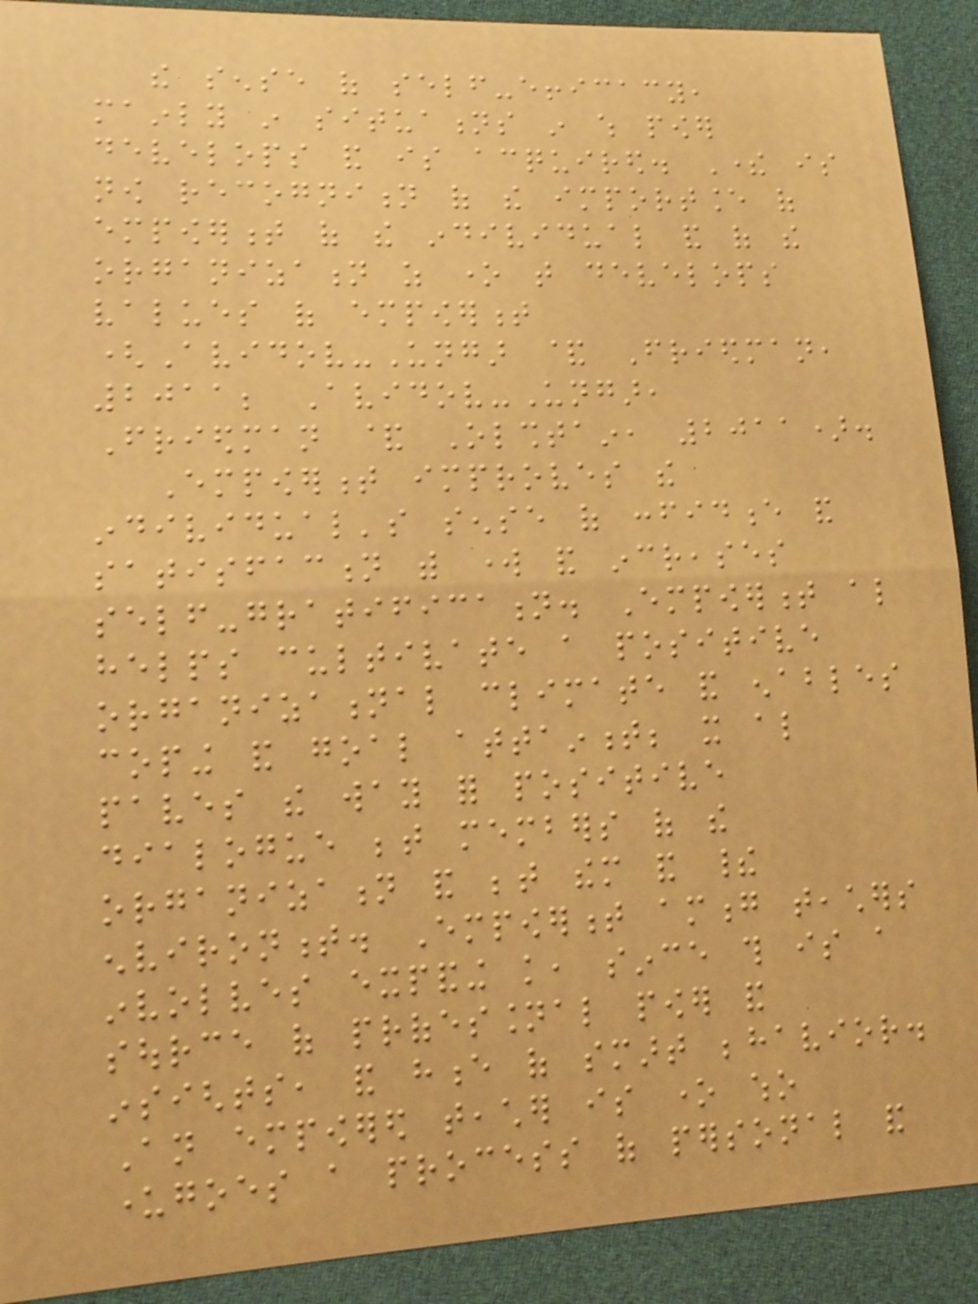the sense of self-efficacy,
mainly in situations in which power
develops and is acquired. There is
now recognition of the importance of
empowerment of the individual and of the
organization as one that develops
values of empowerment
(Avidov-Ungar & Friedman,
2011; Avidov-Ungar,
Friedman & Olshtain, 2011).
Empowerment improves the
individual's sense of confidence and
satisfaction with work and increases
self-gratification. Empowerment also
helps cultivate a positive
organizational climate and enables
coping and goal attainment; it also
paves the way for positive
dialogue between members of the
organization and between them and their
environment. Empowerment among teachers
involves expanding knowledge, since this is a
source of professional power and
insights, and hence of smart behavior.
An empowered teacher is one who
undergoes a process of personal and
